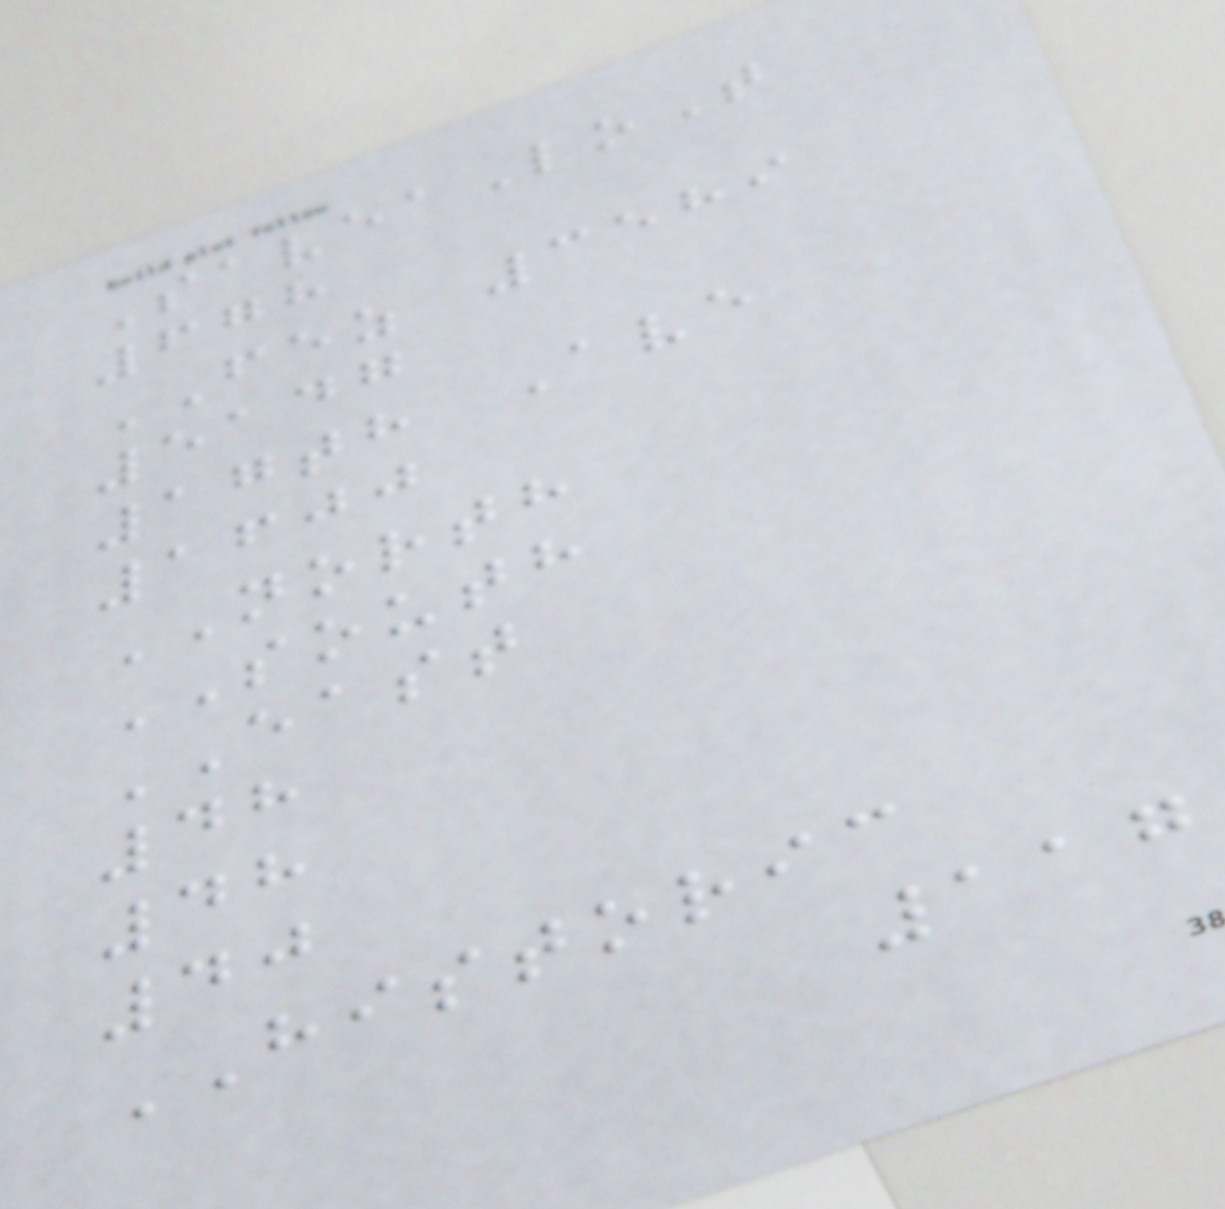SaveaLoT
678
FEZ 3589
5147
17th Ave
1600
NORTH
SOUTH
EAST
48
48
40
HISTORIC
117
